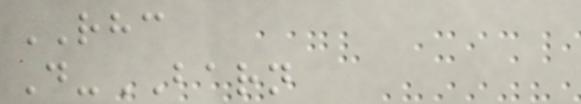RHC
D-BARN
